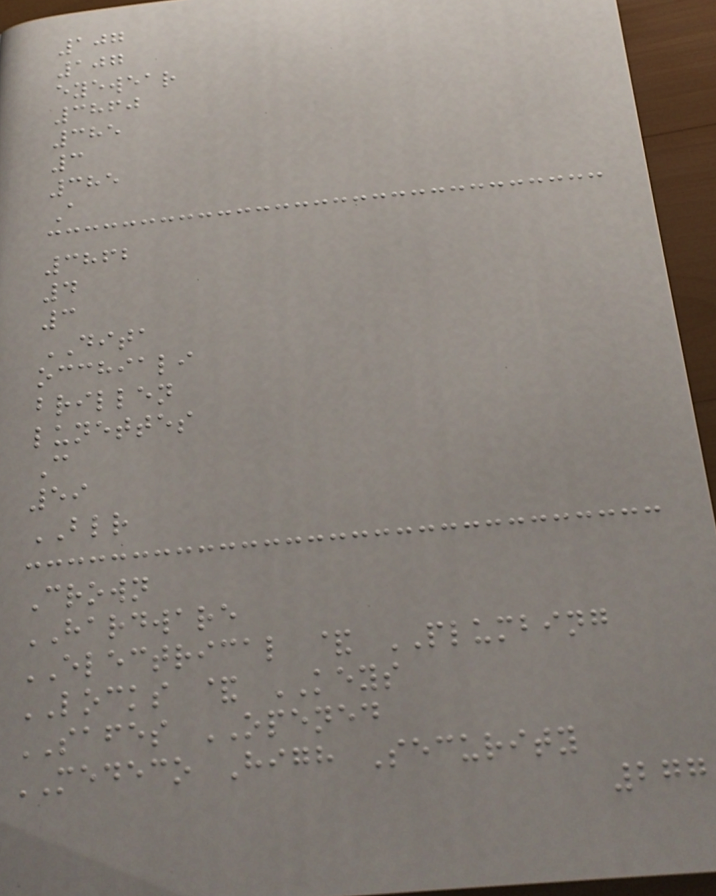107
107
eyewear
3860
385
3
385
A
3862
4
3
DITA
occhiali
brillen
lunettes
C
59
BLR
Crown
HARDWARE
ELECTRICAL & PLUMBING
LOCKS & KEYS
SAFES OPENED
MEDECO High Security
277
